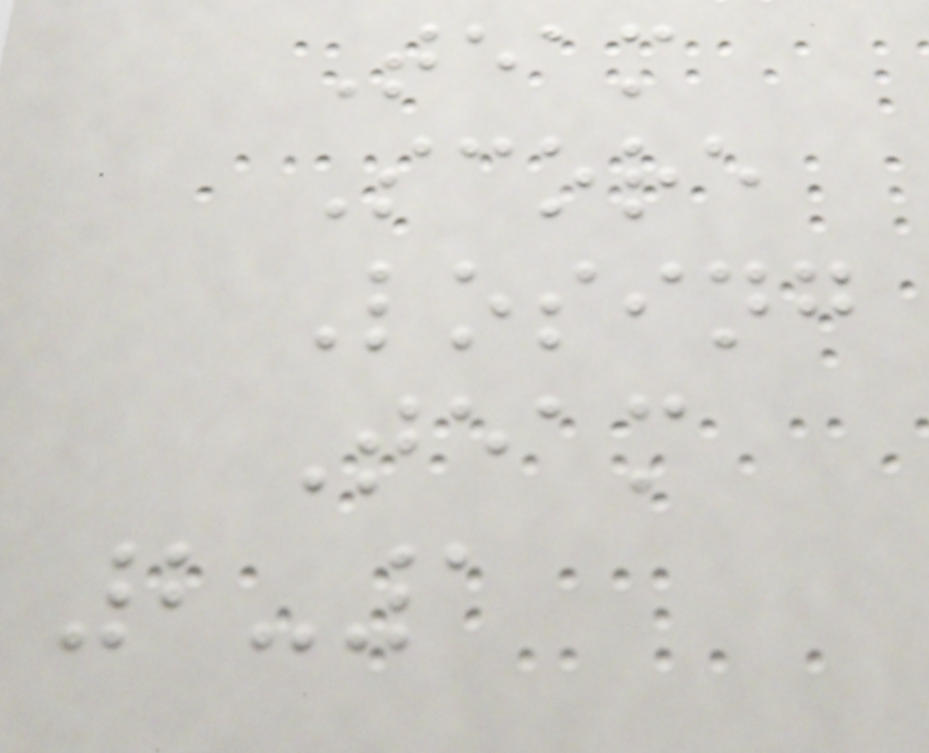Team
Score
Losing
Team
2-1
